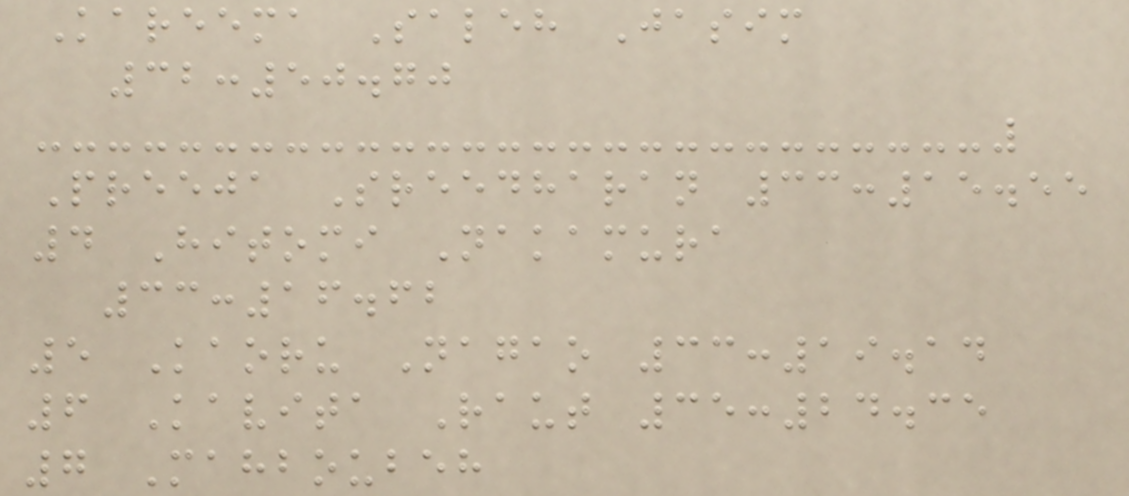Kareema Saleh Jasim
32:50.70
Preeja Sreedharan 33:15.55
4 Hitomi Nakamura
33:16.62
5 Kaoru Nagao 33:19.14
6 Kavita Raut 35:24.35
7 Mahboubeh
